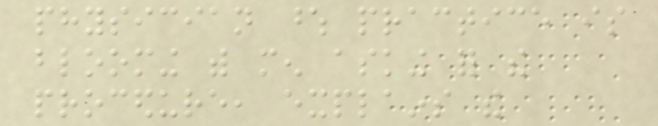physician whose practice is
blooming with men asking for the
procedure, explains the
